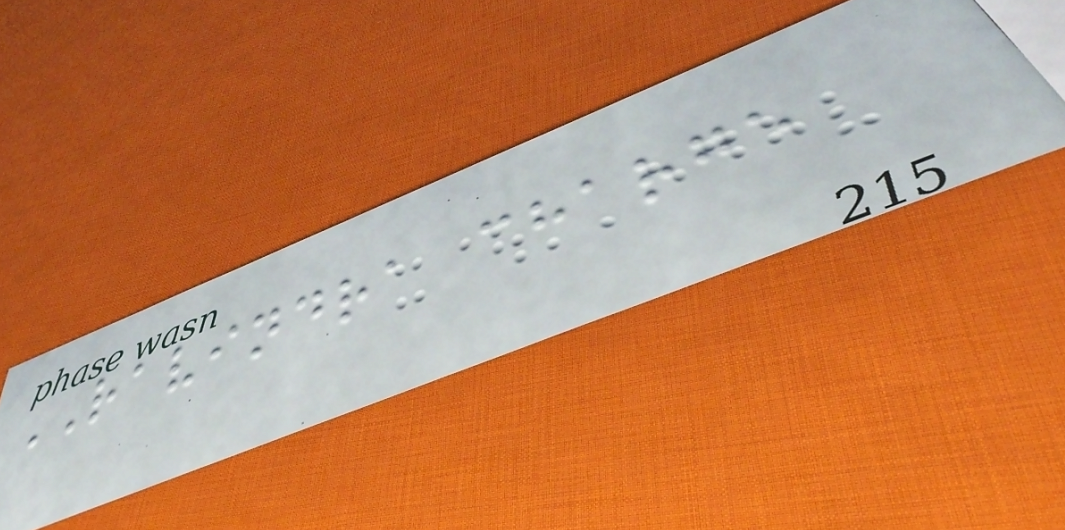RAVINDRA charge
